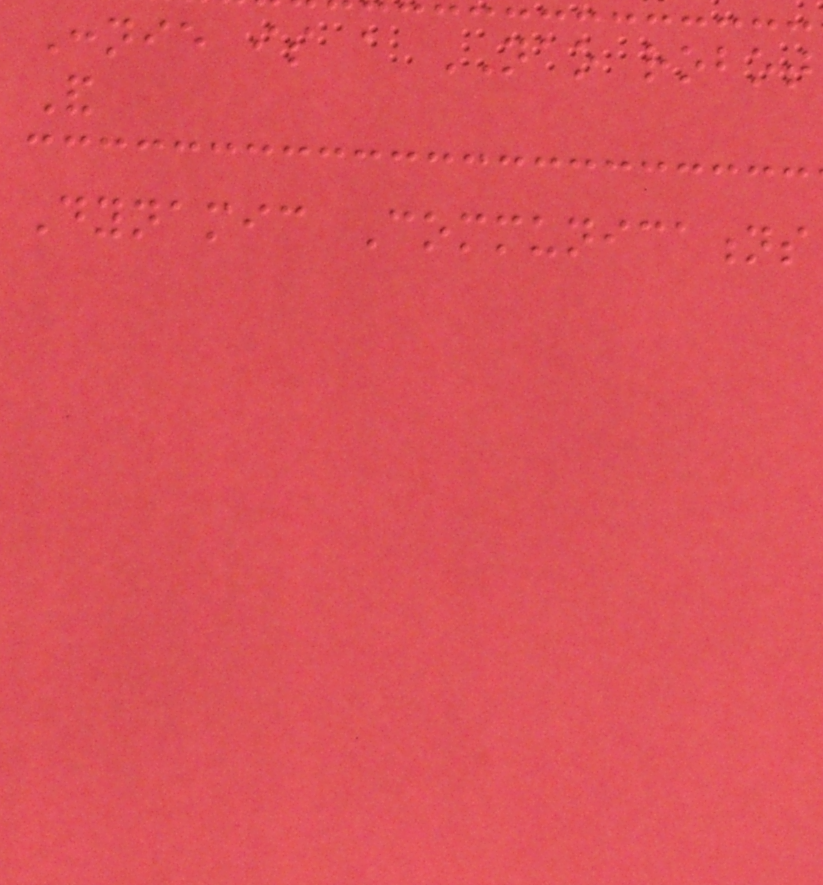Connie is a NAO robot
And
Dynamic Communications
